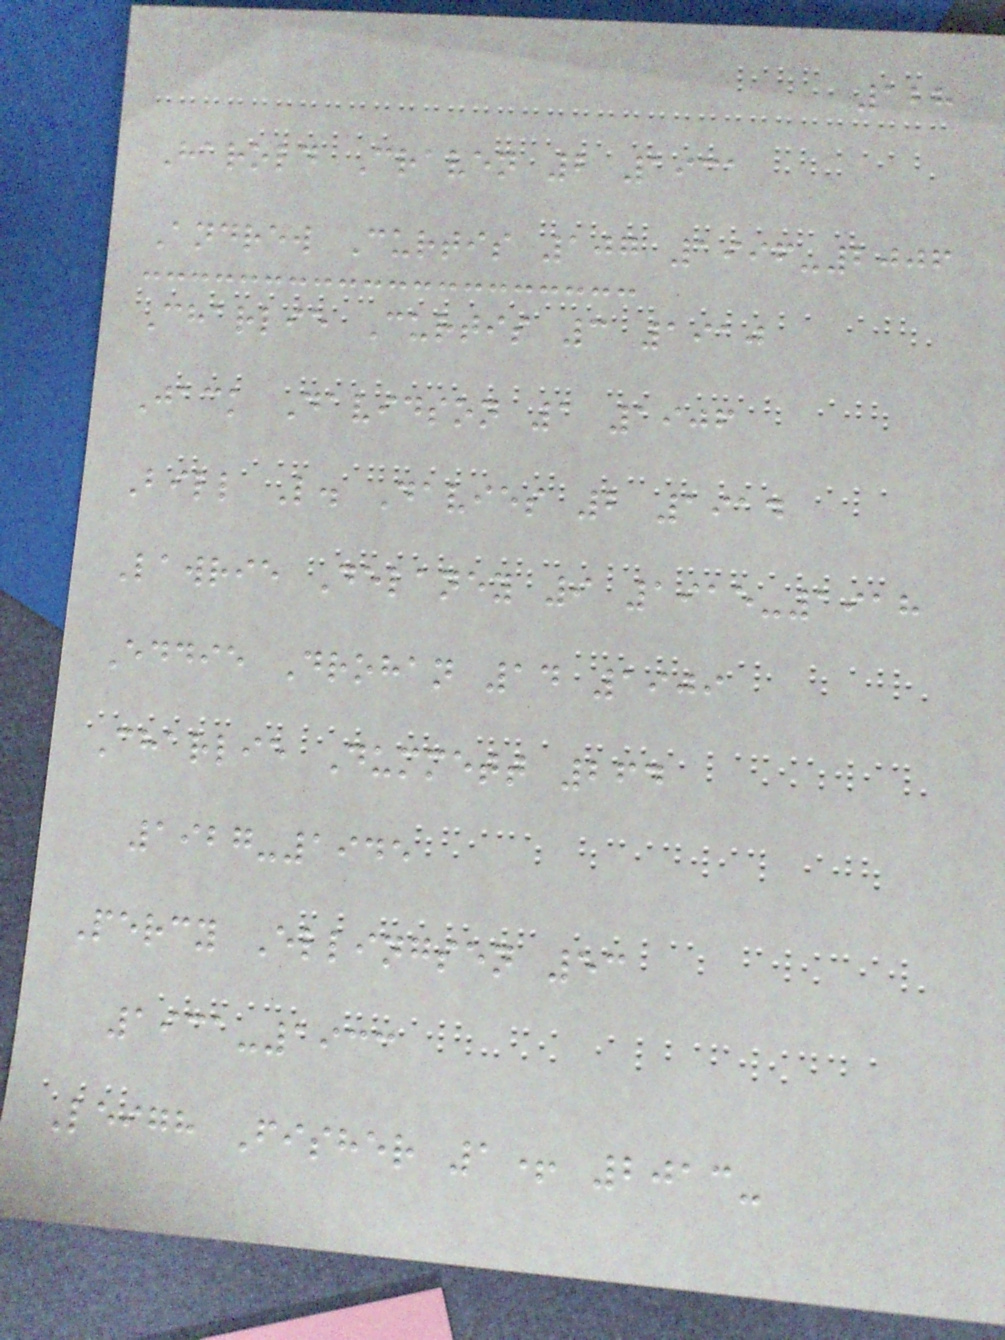128
Harold Craven 2 1931
Andrew Curtis 107 1996-2006
Charlie Curtis 3 1910
Jack Davidson 1 1906
Bill L. Davies 2 1914
Lawrie Delaney 9 1915-1918
Eddie Drohan 14 1909
Charlie Dummett 264
1927-1945
Percy Ellingsen 53
1931-1933
Leigh Fisher 1+ 2013-
